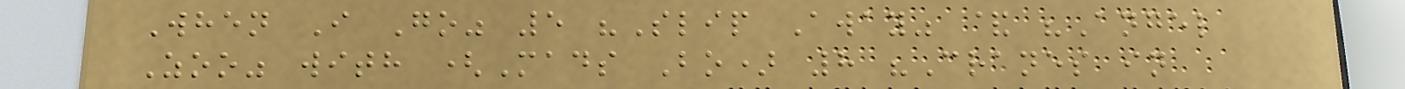When I Go" 5 "Slip Away" & "Angel
Zoo" with (Mads Bo) 8 "Cranes in
